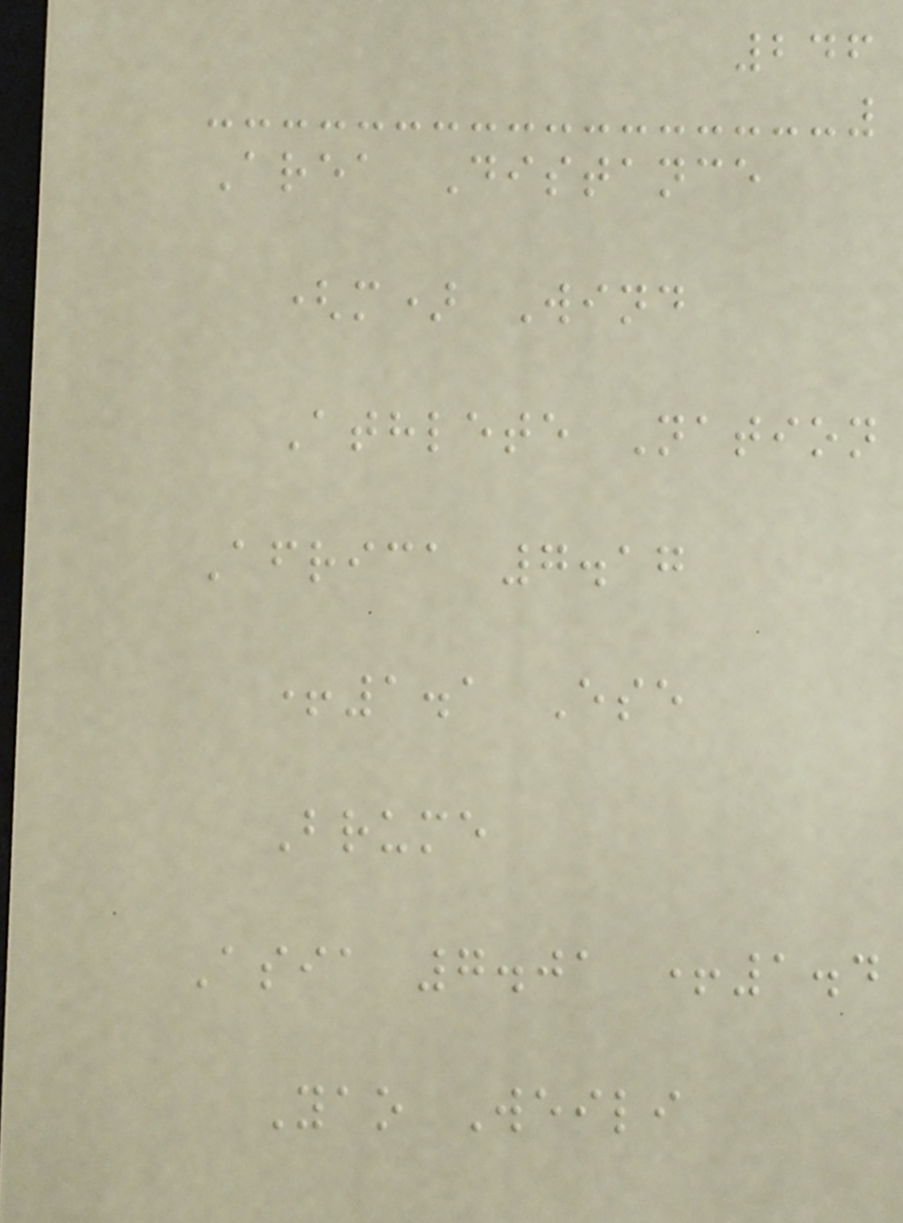246
Area Distance
(m) Wind
Athlete Nation
Africa 7.17
+1.1 Ese
Brume
Asia 7.01 +1.4
Yao Weili
